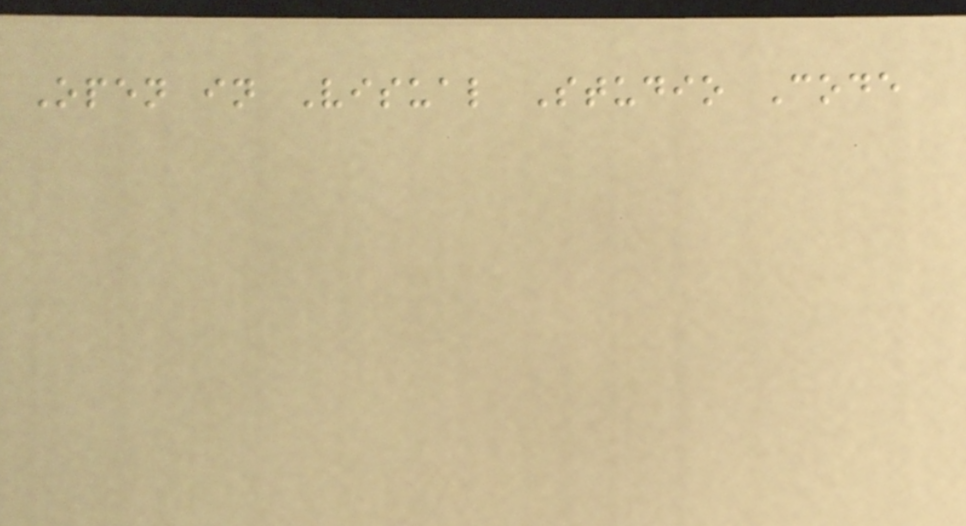Open in Visual Studio Code
